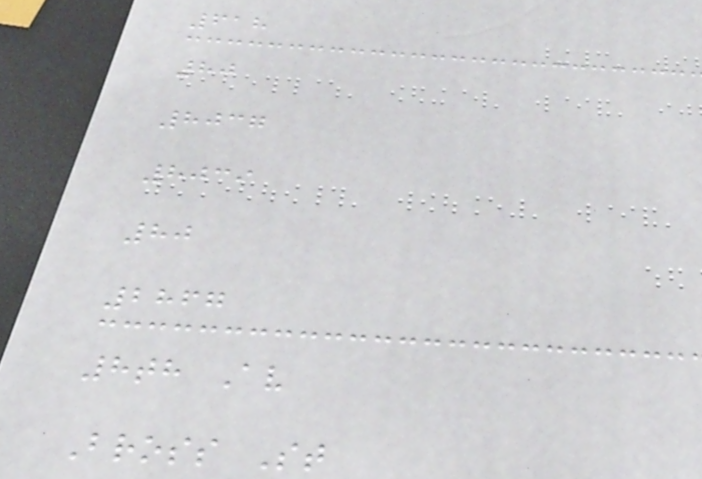618
80
8037
8039
80
2867
8th Av
Bross St
